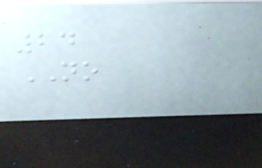24
NO
